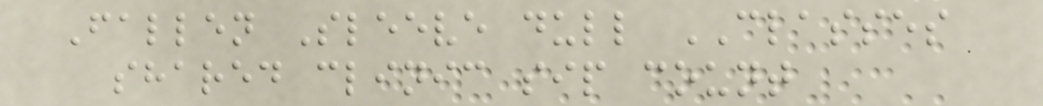Fallen Sleeve dull CLASSES
shared clinic sip count
